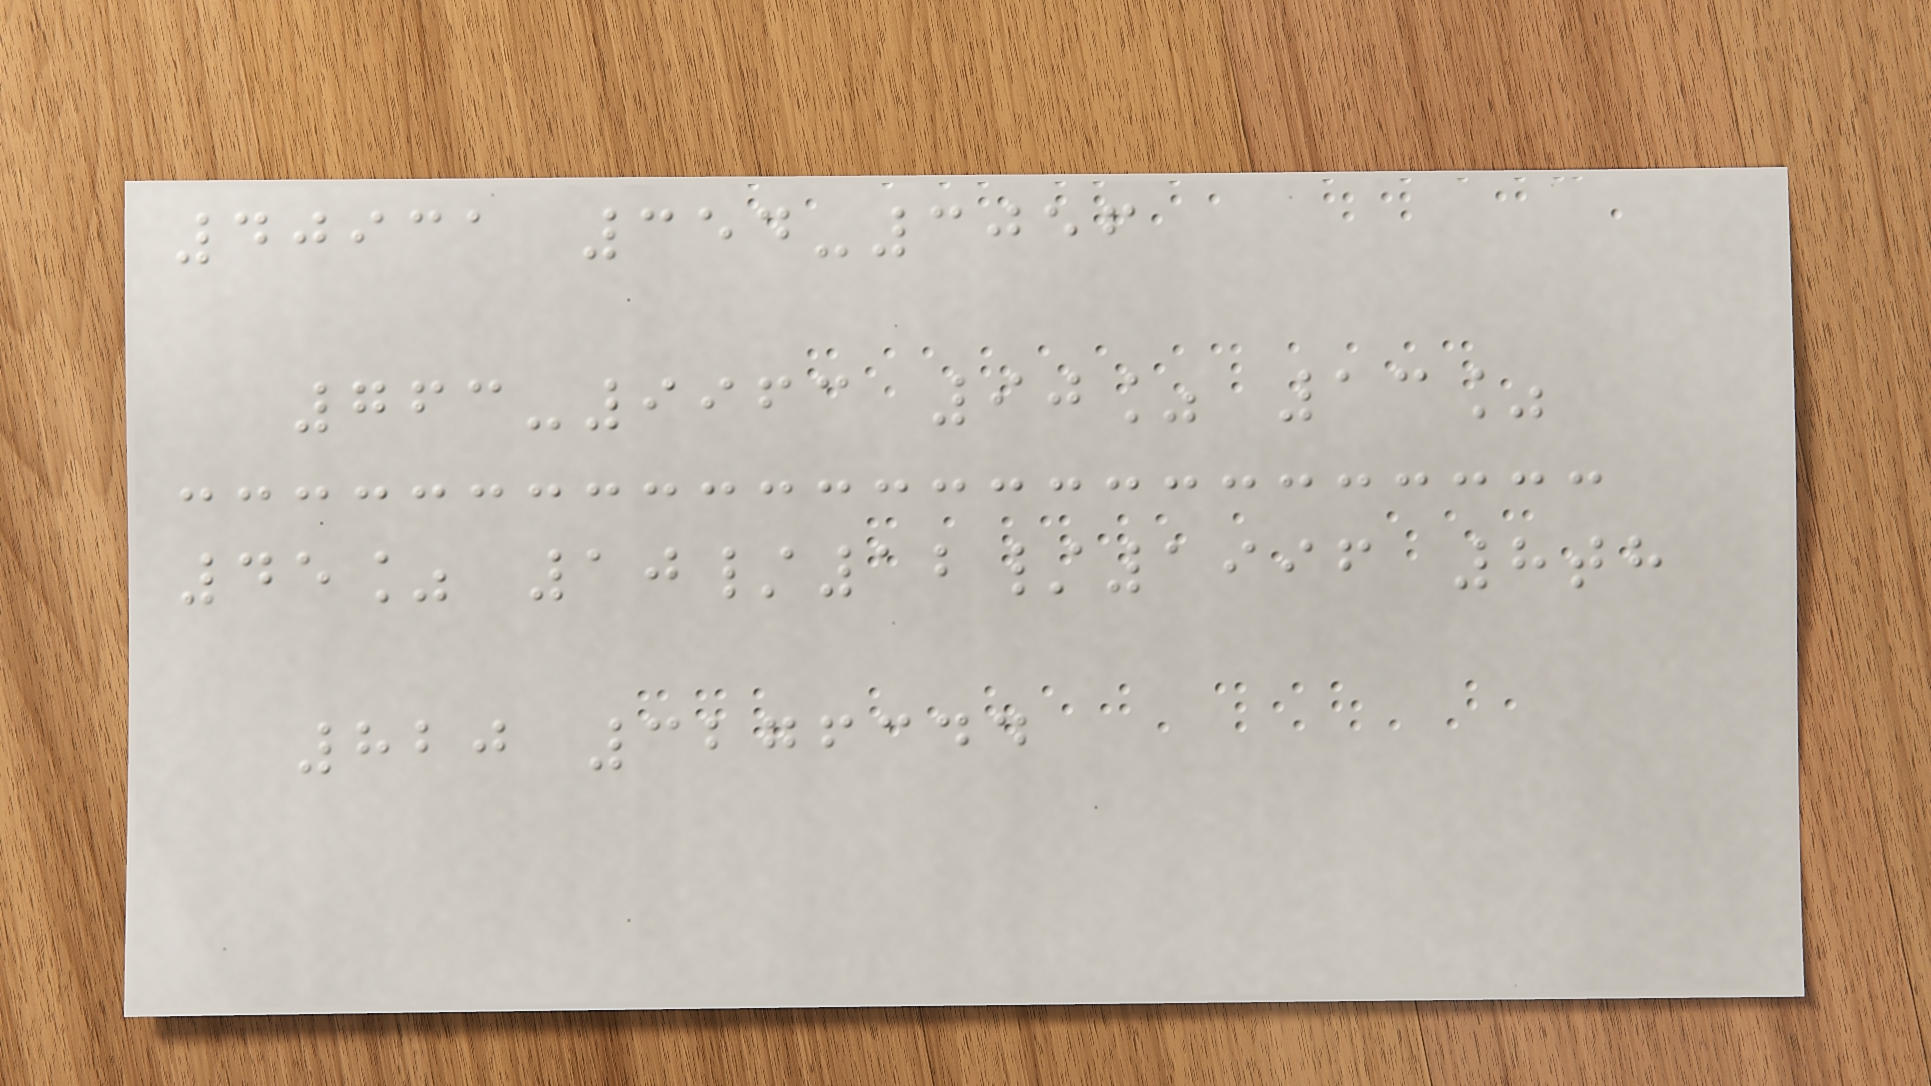40931 354-3056
763-9963 90% 13%
45% 10/12/1996 8th
820 3276344
